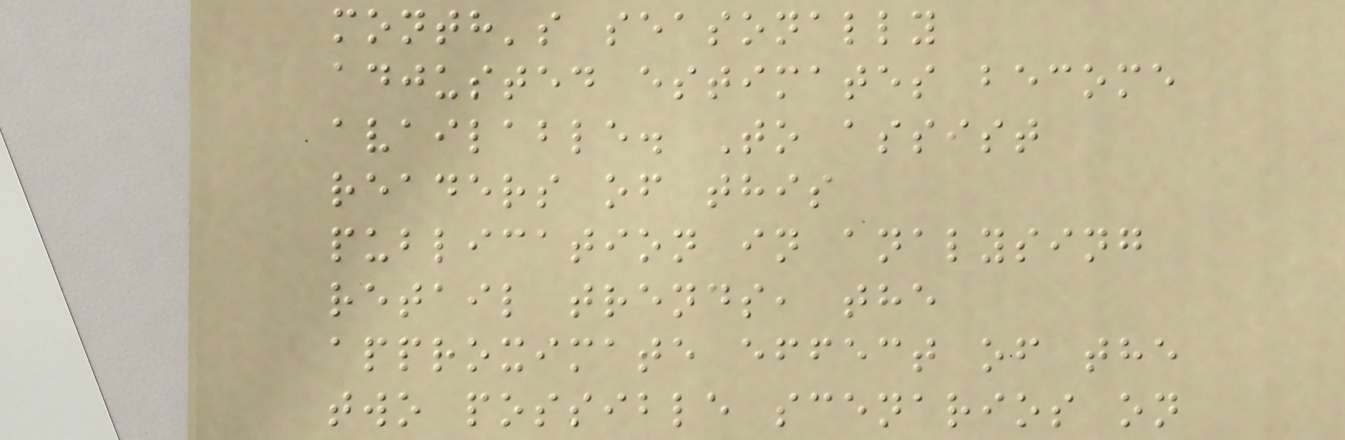month's seasonally
adjusted estimates become
available. To assist
readers of this
publication in analysing
retail trends, the
approximate effect of the
two possible scenarios on
